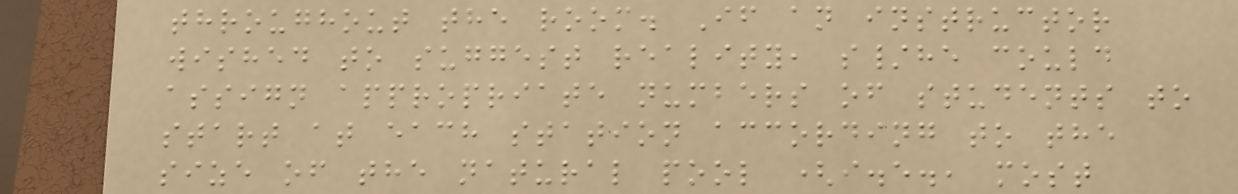throughout the room. If an instructor
wished to suggest reality, s/he could
assign appropriate numbers of students to
start at each station according to the
size of the natural pool (i.e., most
